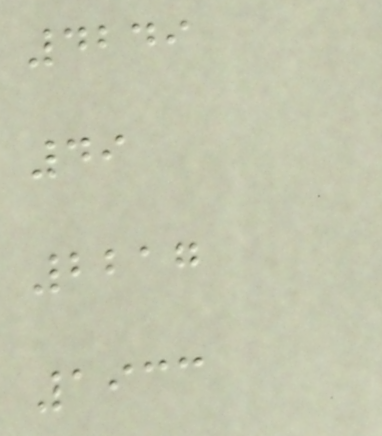4249
49
2217
1933
